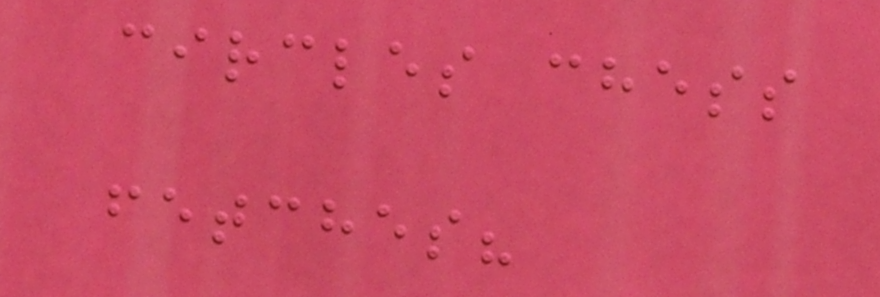circles chess
fetches?
